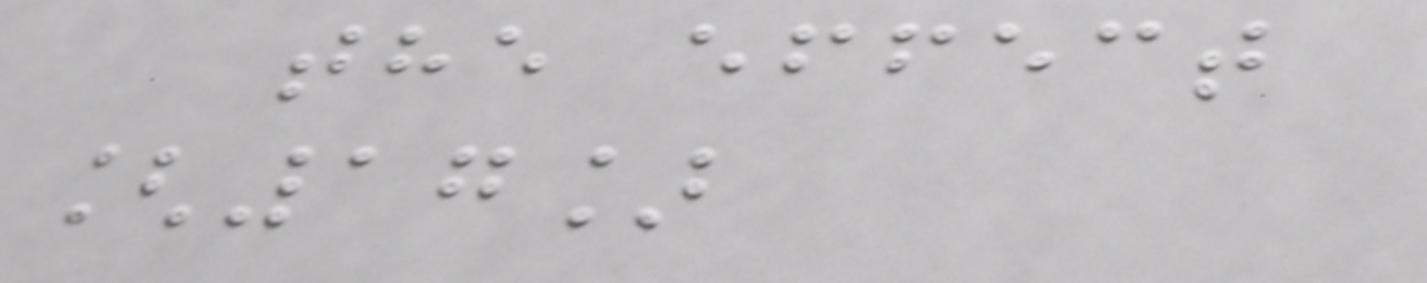the effect
[17]
